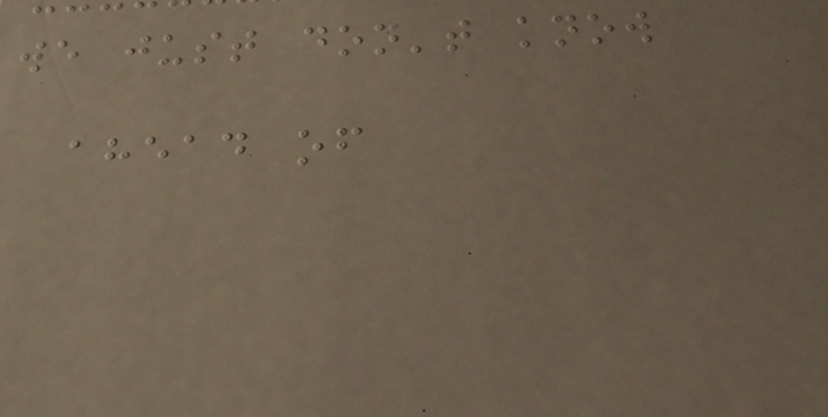we just don't know
ahead of
